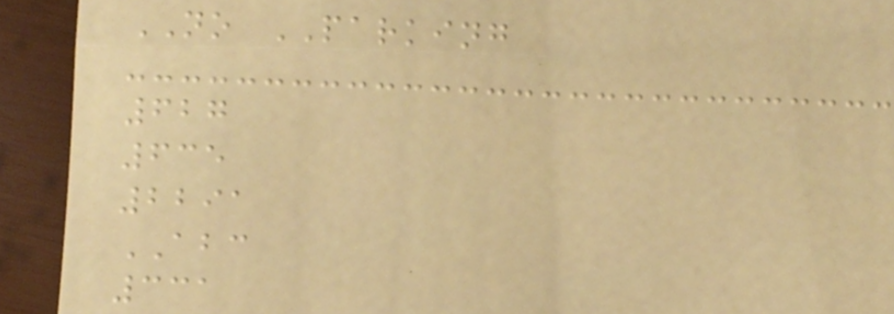NO PARKING
627
635
2291
ABC
331
